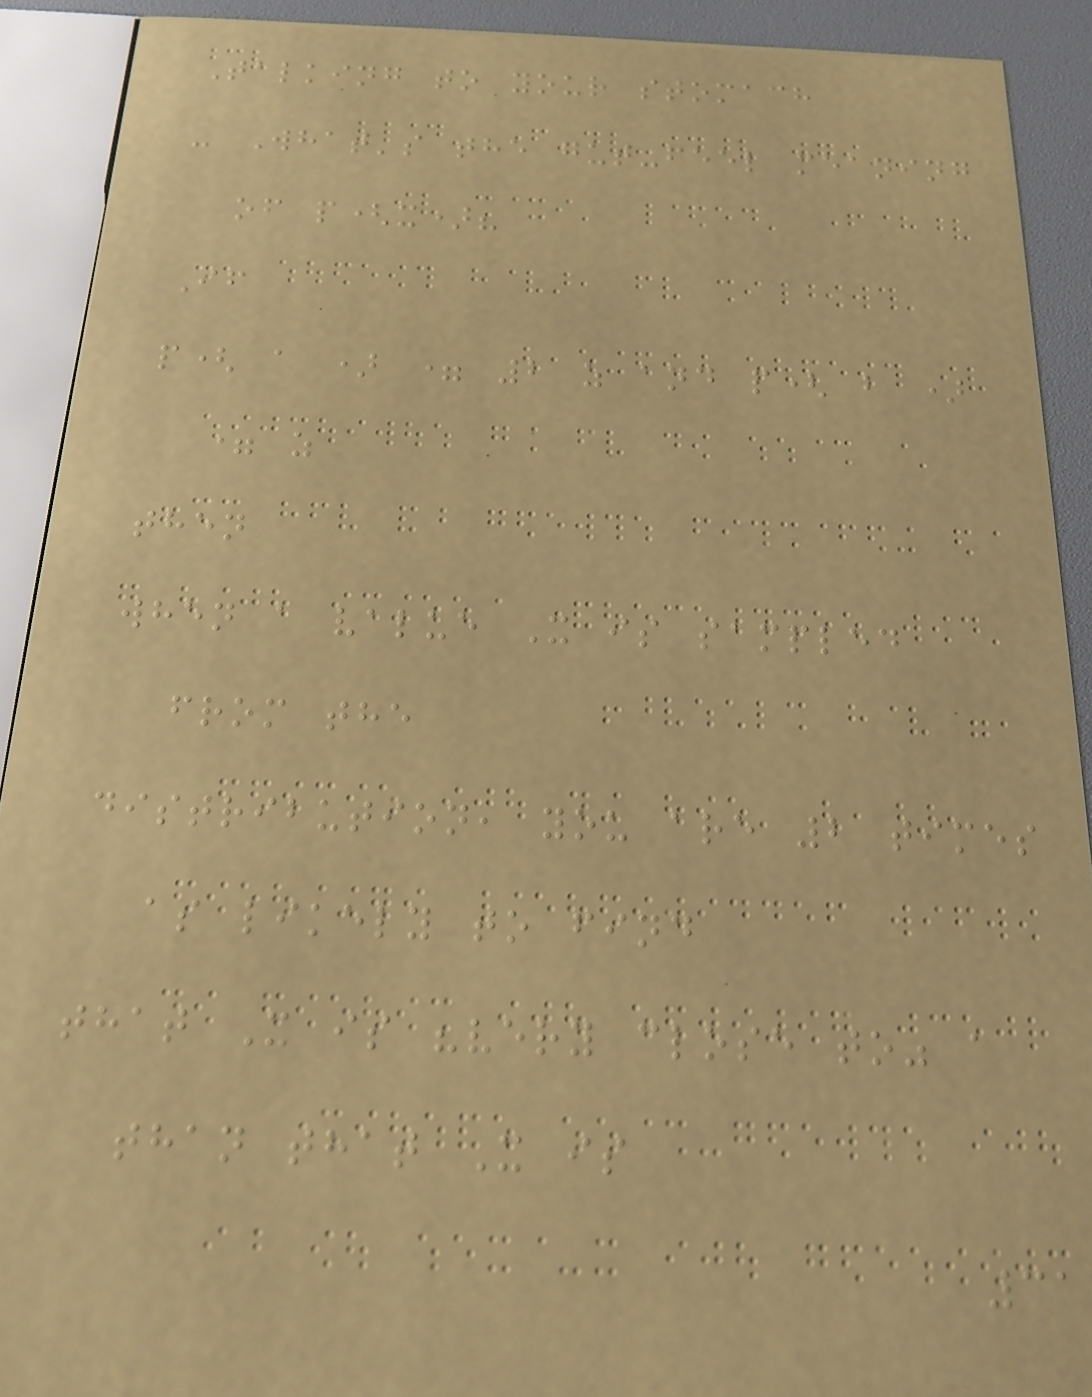Talking to your stomach
- What's the gut-feel meaning
of p(x)?
If
p( a ) = 2 z and p( b )
= z
then
when a value X is sampled
from the
distribution, you are 2 times
as likely to find
that X is "very close to" a
than that X is
31
